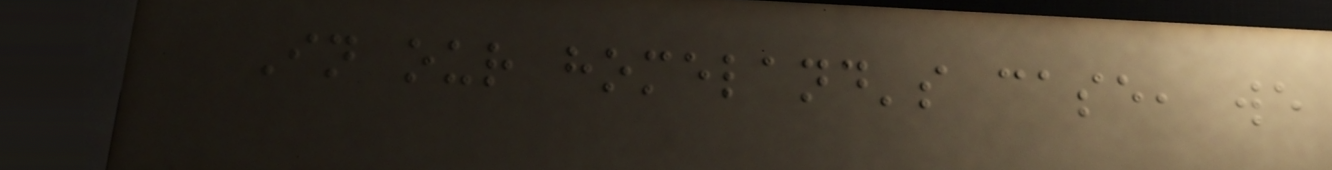In our homeland's case, we
